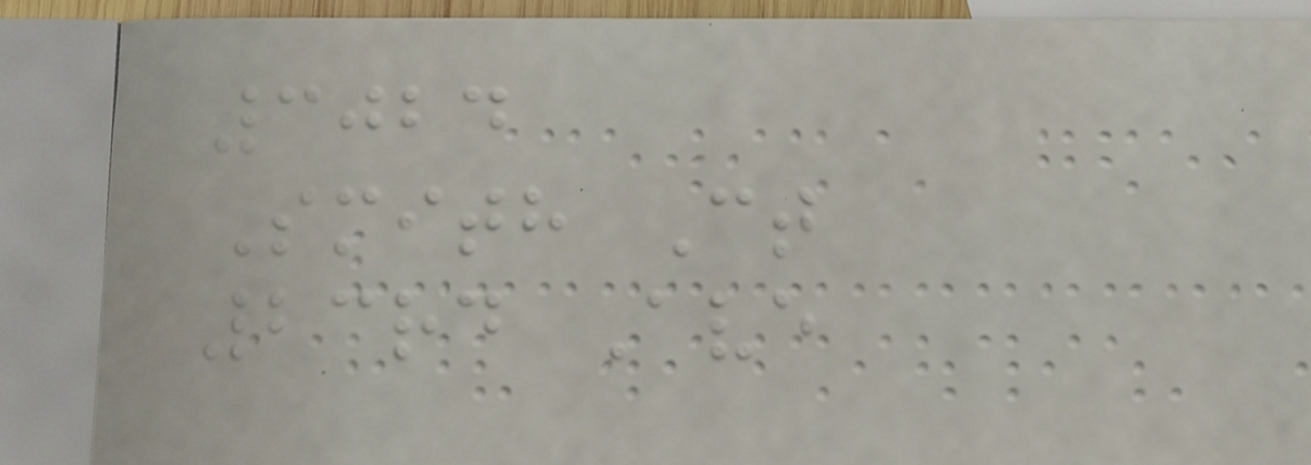3024
Smith Ct
23rd Ave
